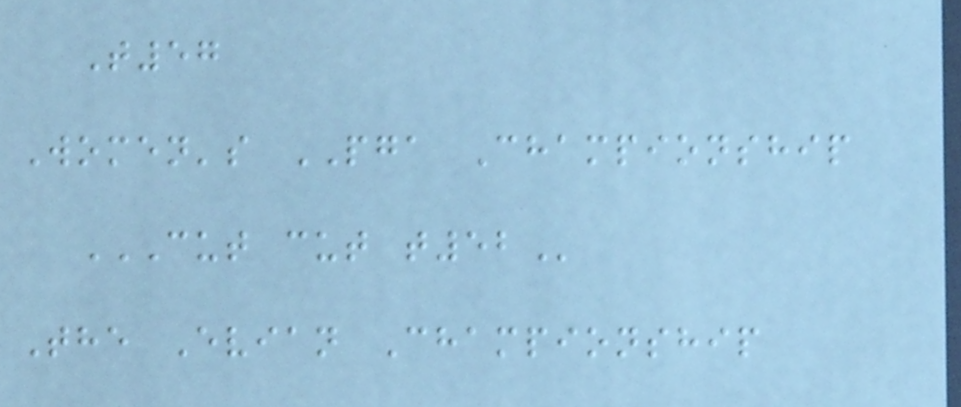T57
Women's PGA Championship
CUT CUT T52
The Evian Championship
